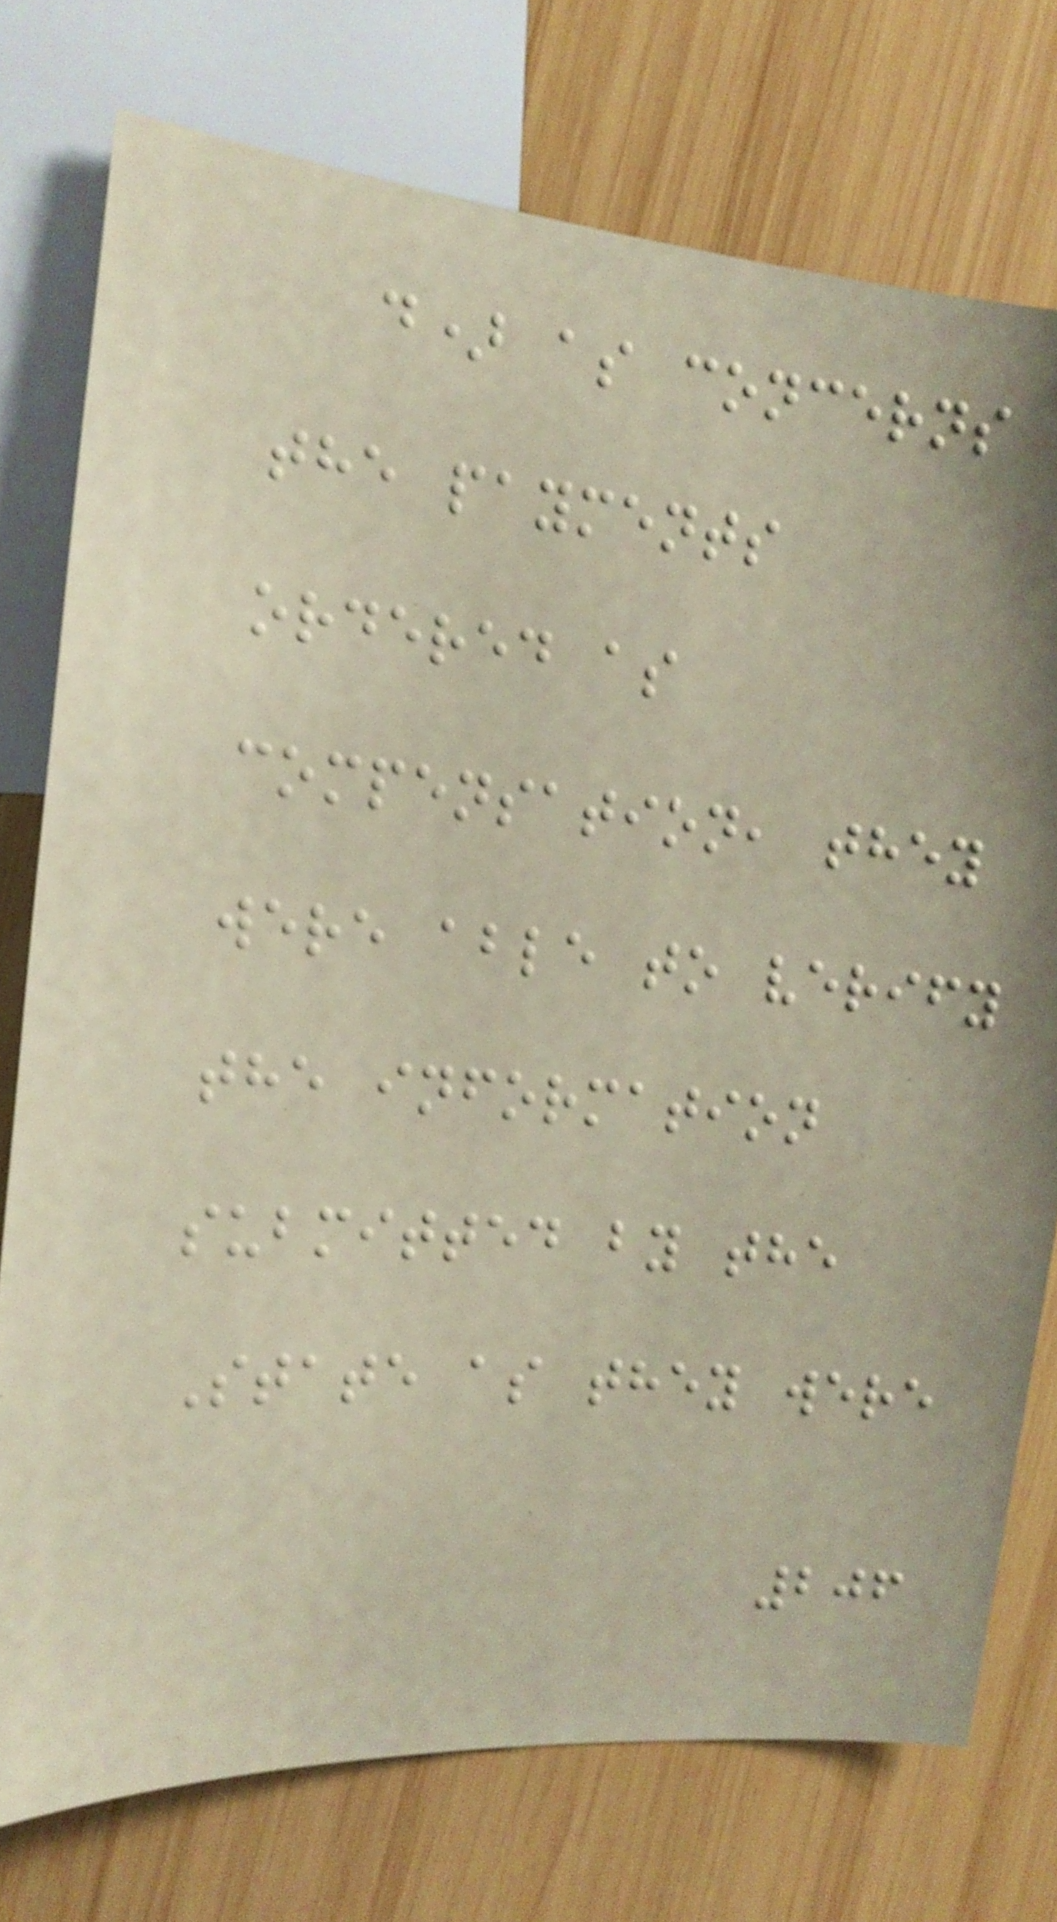d) as concerns
the payments
ordered as
compensation, they
were able to verify
the information
submitted by the
State as they were
206
